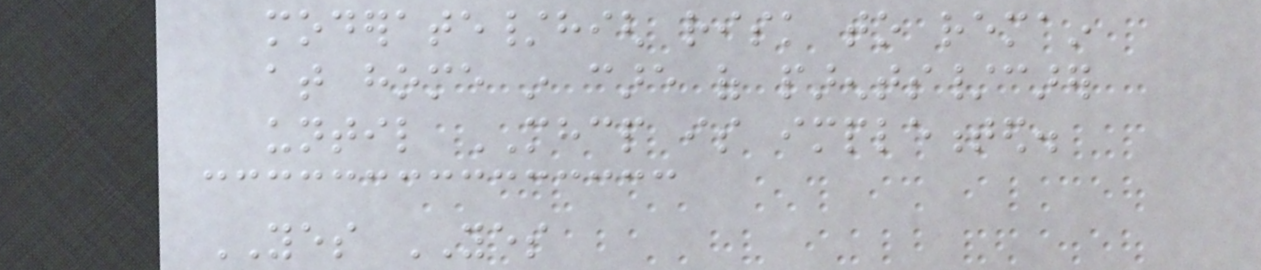moderate/high risk to remain
at home in care of parents/carer
until MHCP is implemented.
YES YES
